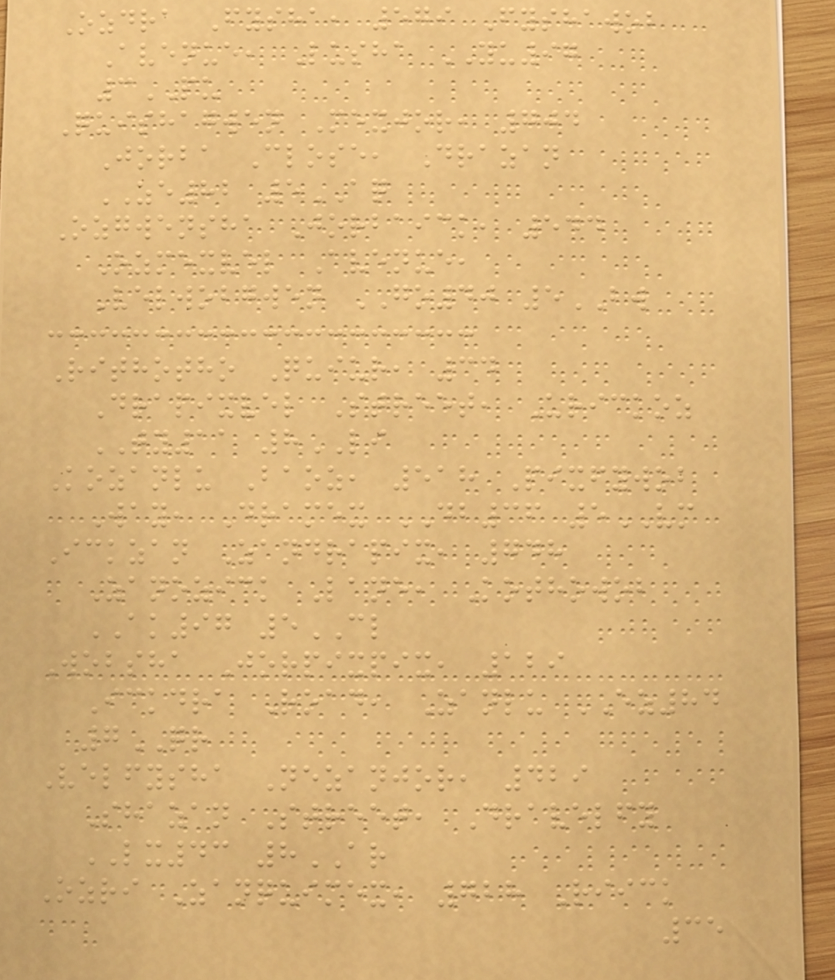Ozdra Fysha, 579 Fyshawob
Avenue, Lusha YU97
3PU
Quishagwen Mexjor, 704
Jorba Close, Drazan
ZE82 5AQ
Ozgwensha Jorbaick, 544
Ozmexvel Avenue,
Velwobgwen GO40 5BW
Rithotho Quiur, 34
Drapixvel Street, Urickoz
TY11 8LI
Kozanlu Baoz, 518 Pixfywob
Way, Dramex DB36 5VM
Ickzan Zandrapix, 748
Zanozick Lane, Kothowob
AK97 5CL
Wobsha Jorpixpix, 129
Ickdra Road, Zanlu EZ84
7QR
Velfysha Nezanjor, 429
Shazan Street, Dravelfy
LX43 8AR
Ozri Zanquimex, 728 Riick
35
